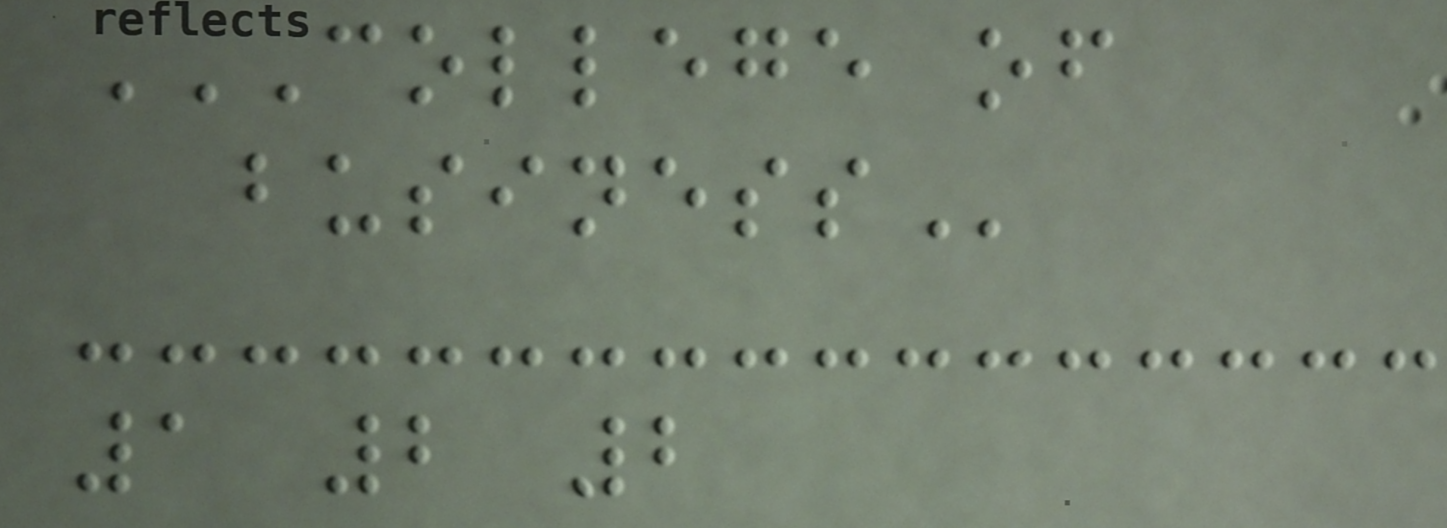COLLEGE OF
BUSINESS
1 2 2
